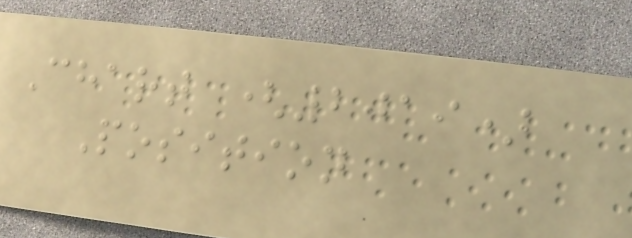Chart (2019)
Position
